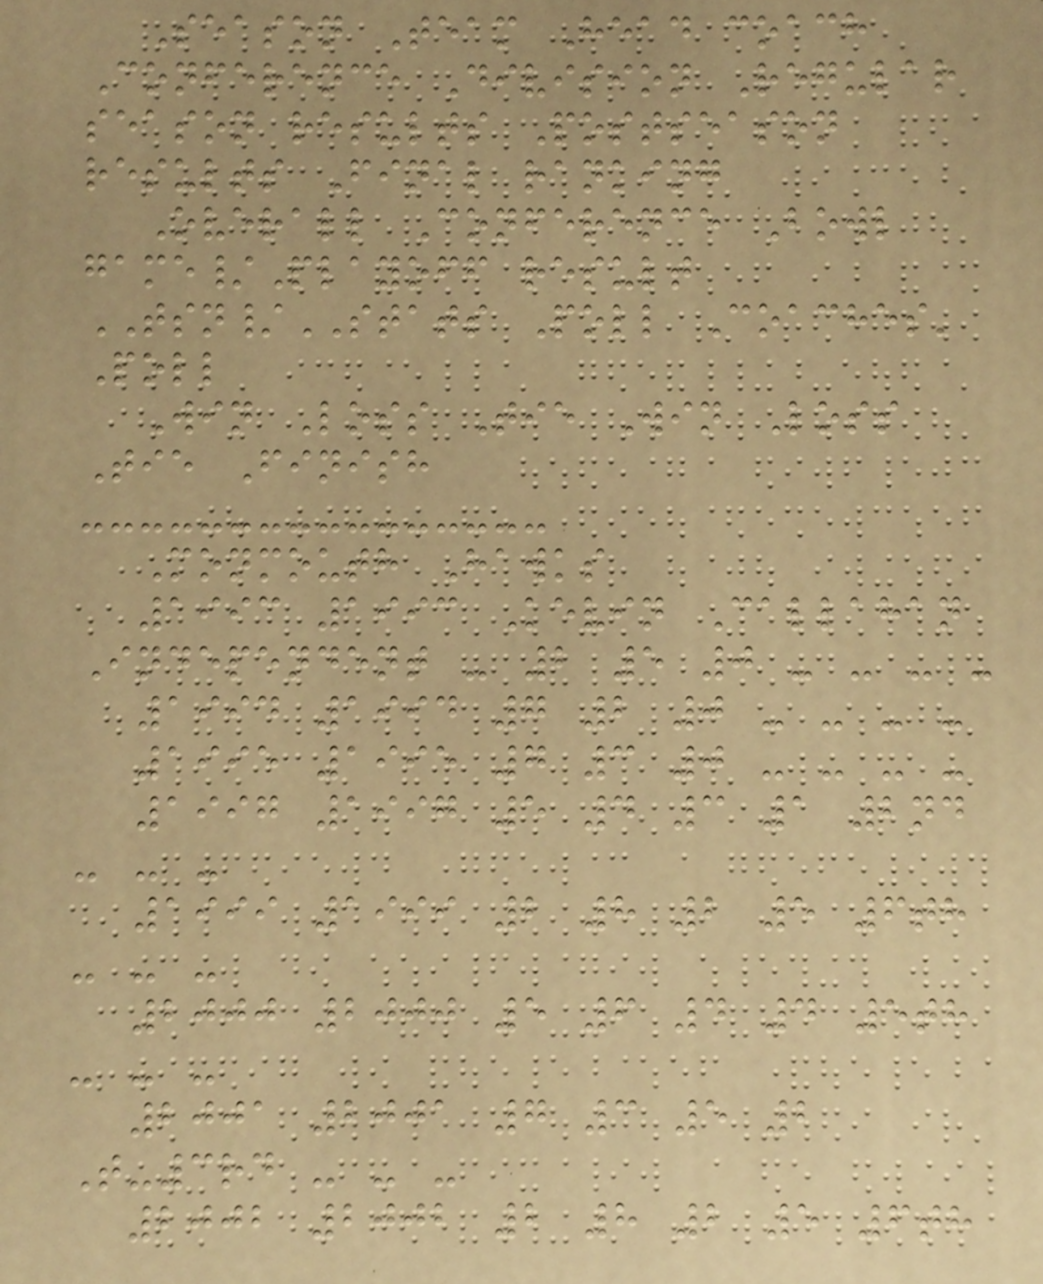Season Team Head coach
Conference Division Regular
season results Postseason
results Final ranking
Overall Conference Bowl
game/Playoff result
TSN/STATS Poll Coaches'
Poll
Win Loss Tie Win Loss
Tie Finish
Monmouth Hawks
1993 1993 Kevin Callahan
Independent - 2 5 0 - - - -
1994 1994 7 2 0 - - - -
1995 1995 7 3 0 - - - -
1997 1997 5 4 3 1 2nd
- - -
1999 1999 2 8 2 5 6th
- - -
2000 2000 5 6 4 4 5th
- - -
2001 2001 7 3 5 2
T-3rd - - -
2002 2002 2 8 2 5 6th
